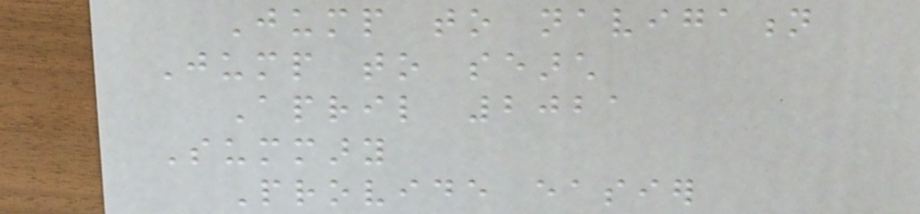Jump to navigation
Jump to search
April 2021
Summary
Provide easier
